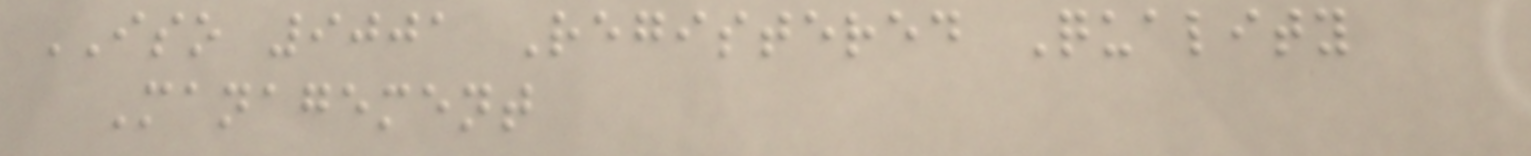ISO 9001 Registered Quality
Management
